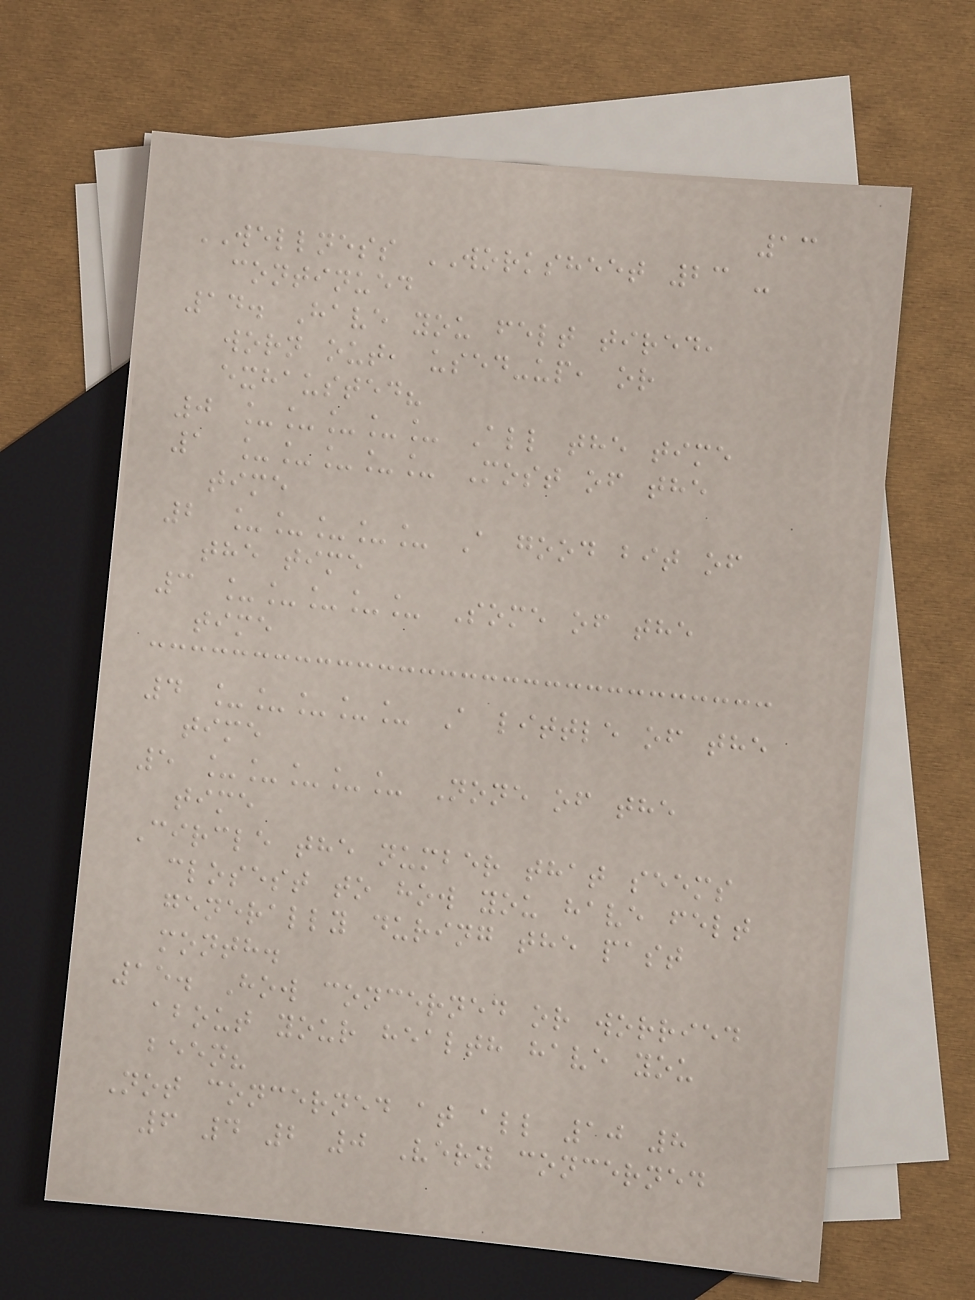13
WELLNESS WORKSHEET 23 -
continued
14. Have you felt tired,
worn out, used-up, or
exhausted?
0 _____ All the time
1 _____ Most of the
time
2 _____ A good bit of
the time
3 _____ Some of the
time
4 _____ A little of the
time
5 _____ None of the
time
Circle the number that seems
closest to how you have felt
generally during the past
month.
15. How concerned or worried
about your health have you
been?
Not concerned at all 10 8
6 4 2 0 Very concerned
